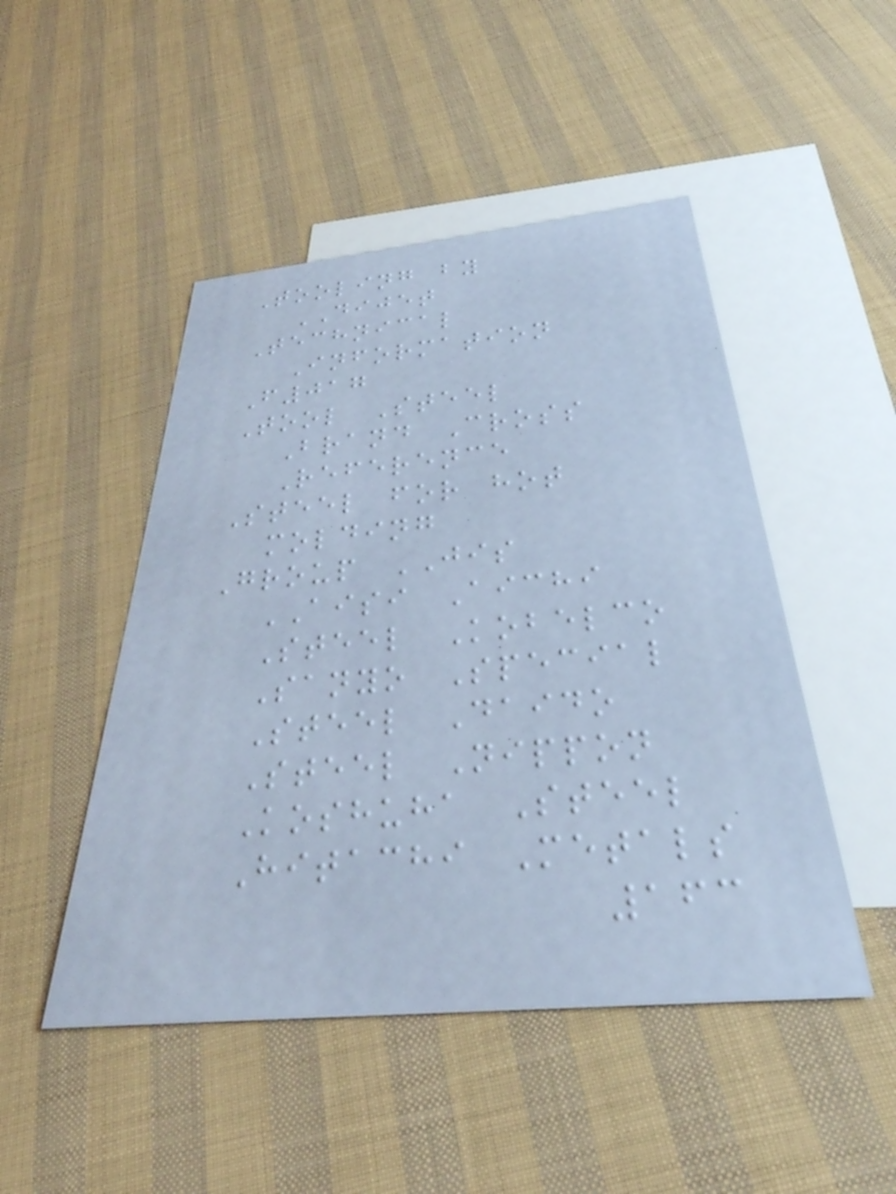Tooling by
DIJET
Technical
Information
F017
Tool Steel
Brand Cross
Reference
Steel for hot
molding
Group JIS
AISI Aichi
Steel Kobelco
Sanyo Special
Steel Daido
Steel Nippon
Koshuha Steel
Hitachi Metals
163
